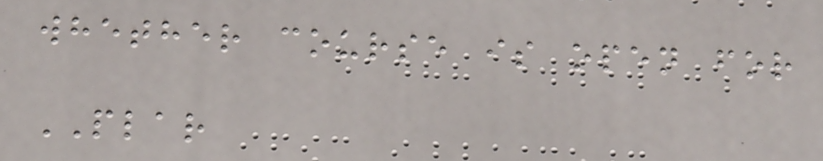whether course is open for
PLAR
